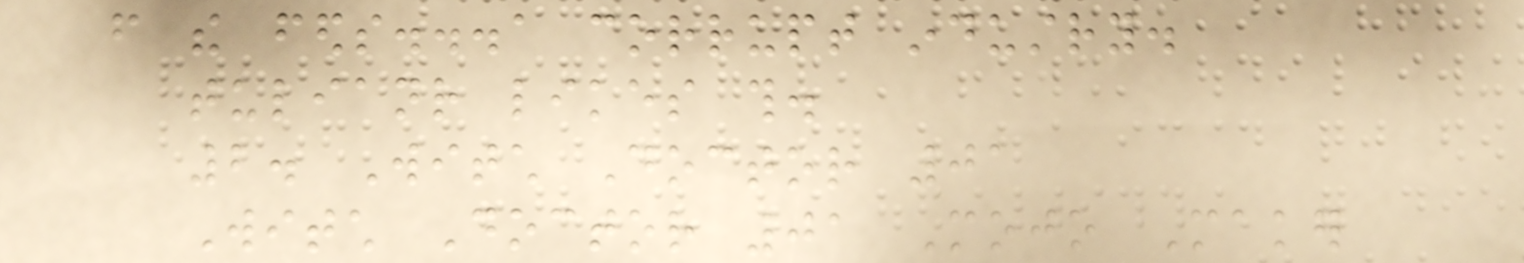from the feds...a corrupt industry.
tulianr likes this.
2. Witch Doctor 01
Witch Doctor 01 Mojo Maker
